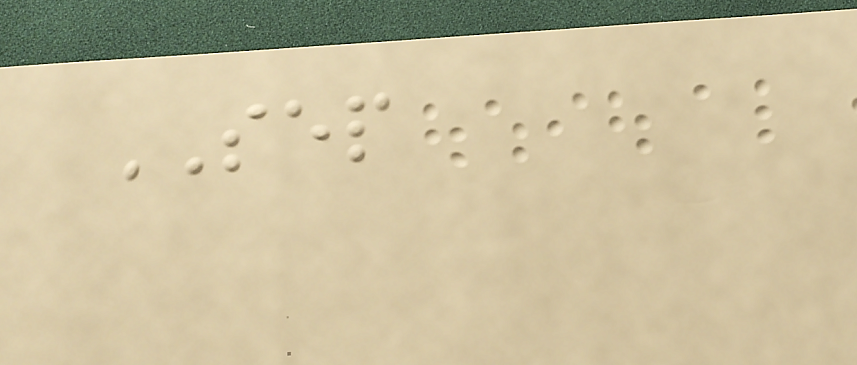SEP
